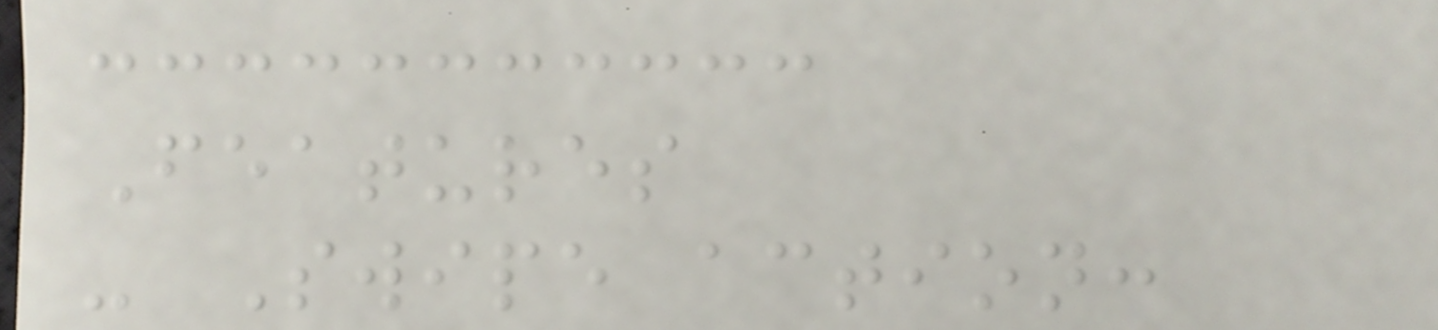Features
- Swipe action:
